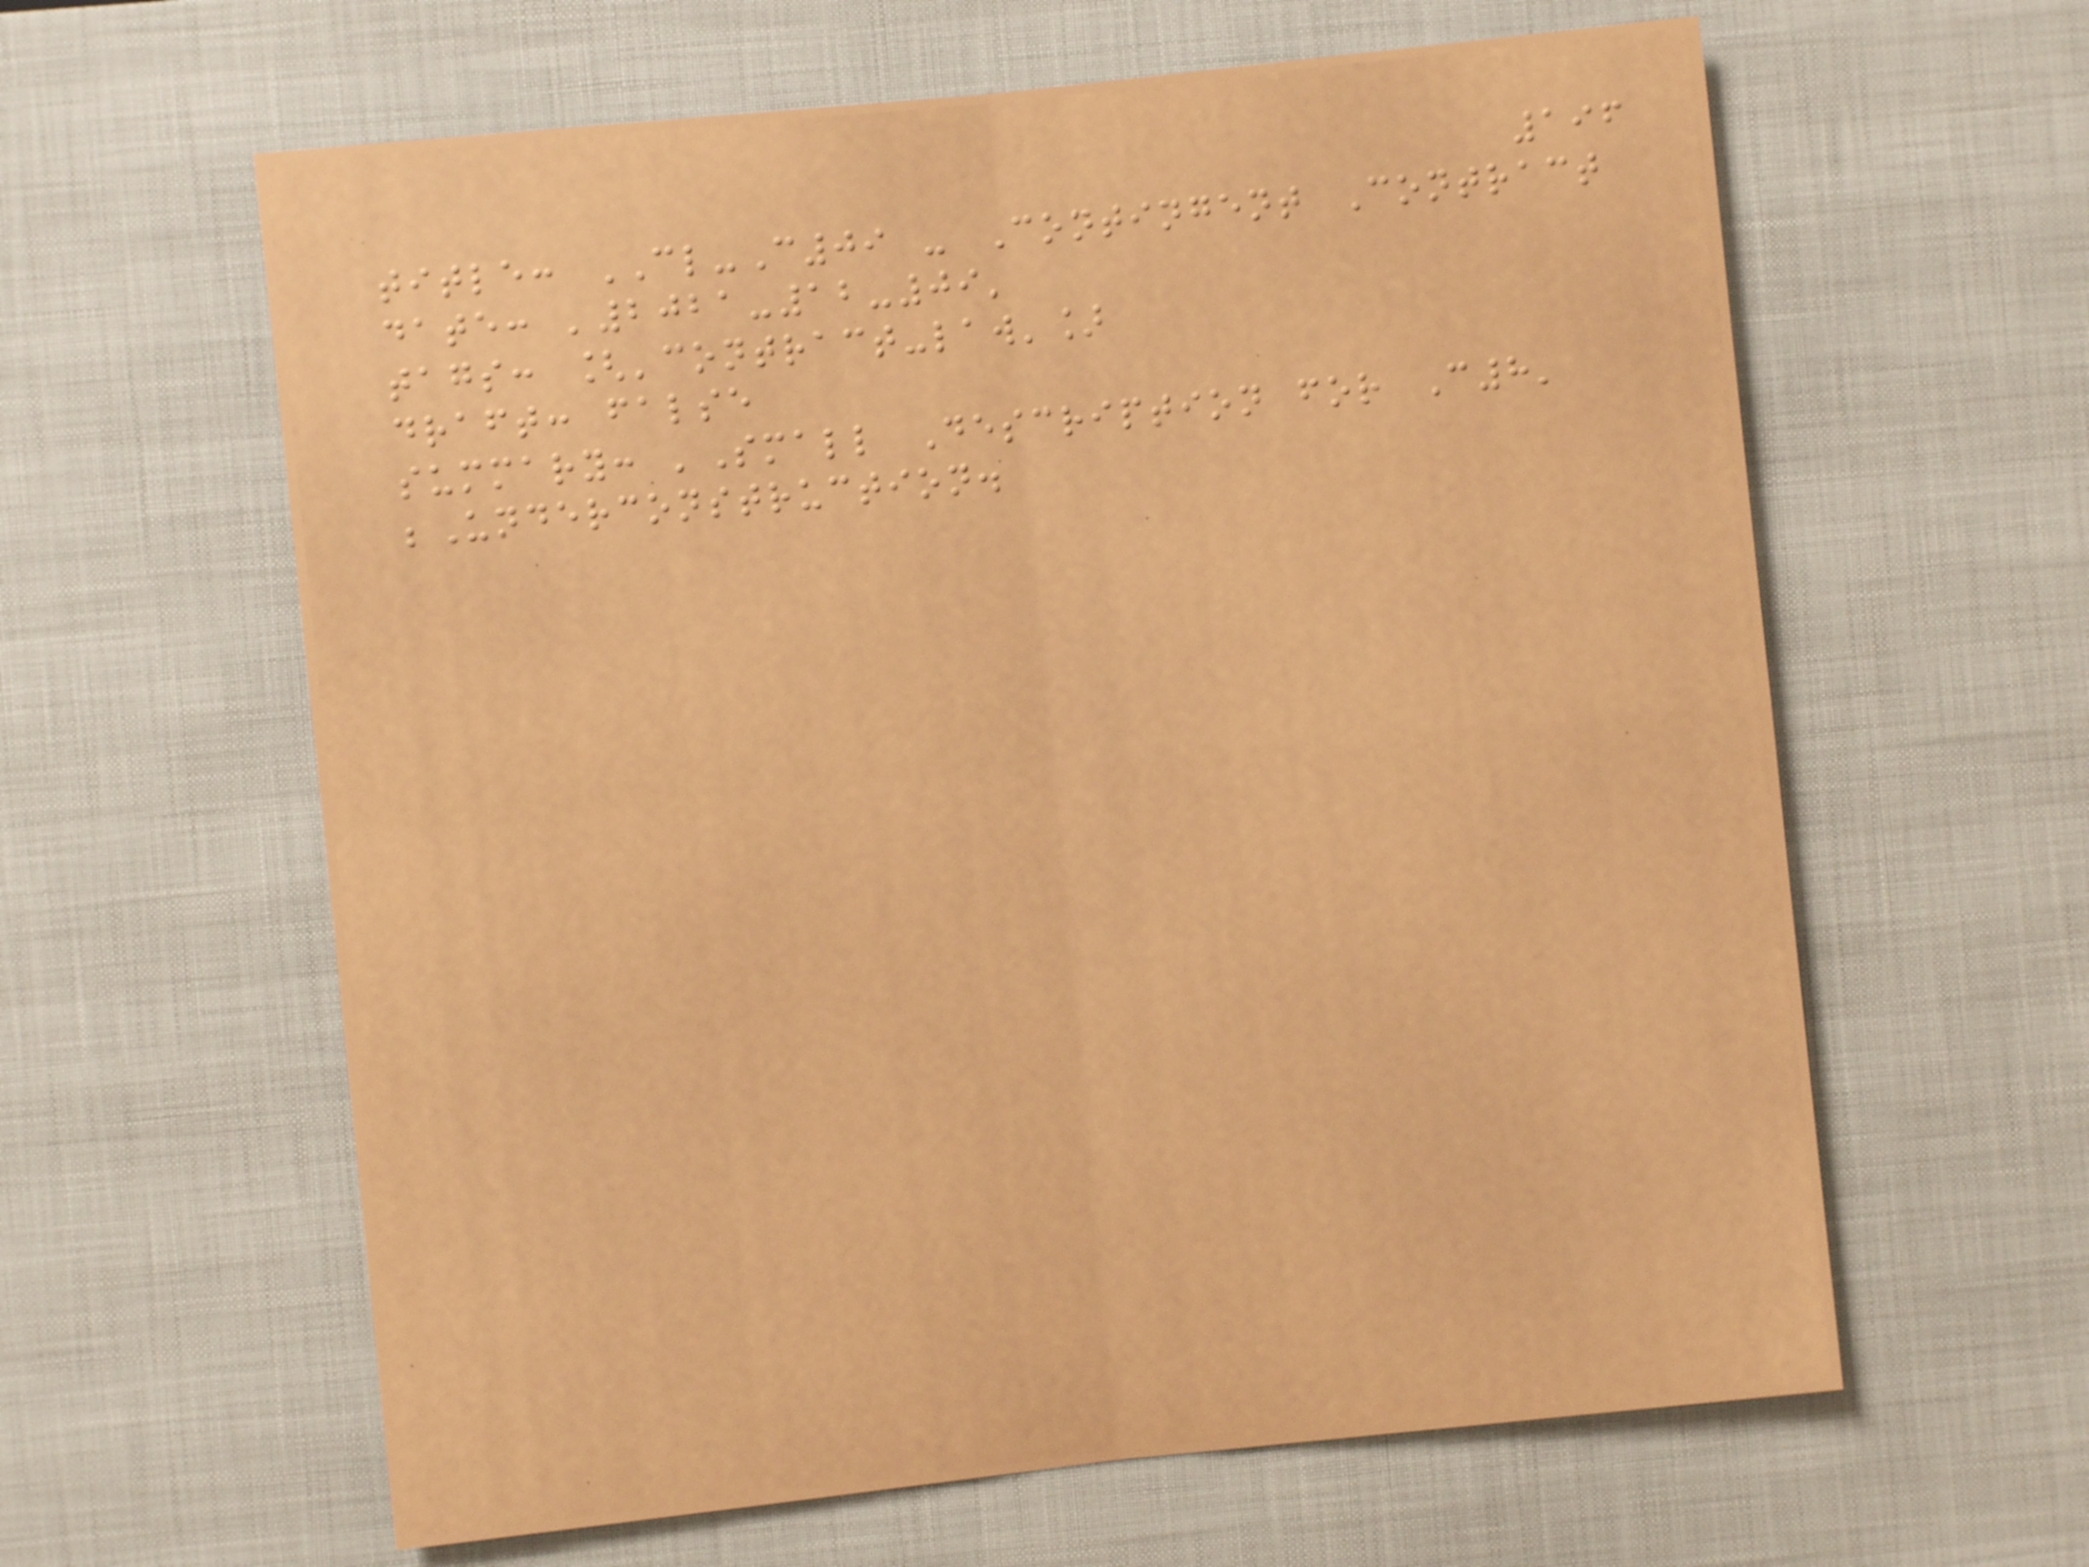196
title: CL-C09 - Contingent Contract
date: '2021-12-09'
tags: ['contract-law']
draft: false
summary: 'Small Description for C8'
;Underconstruction.
